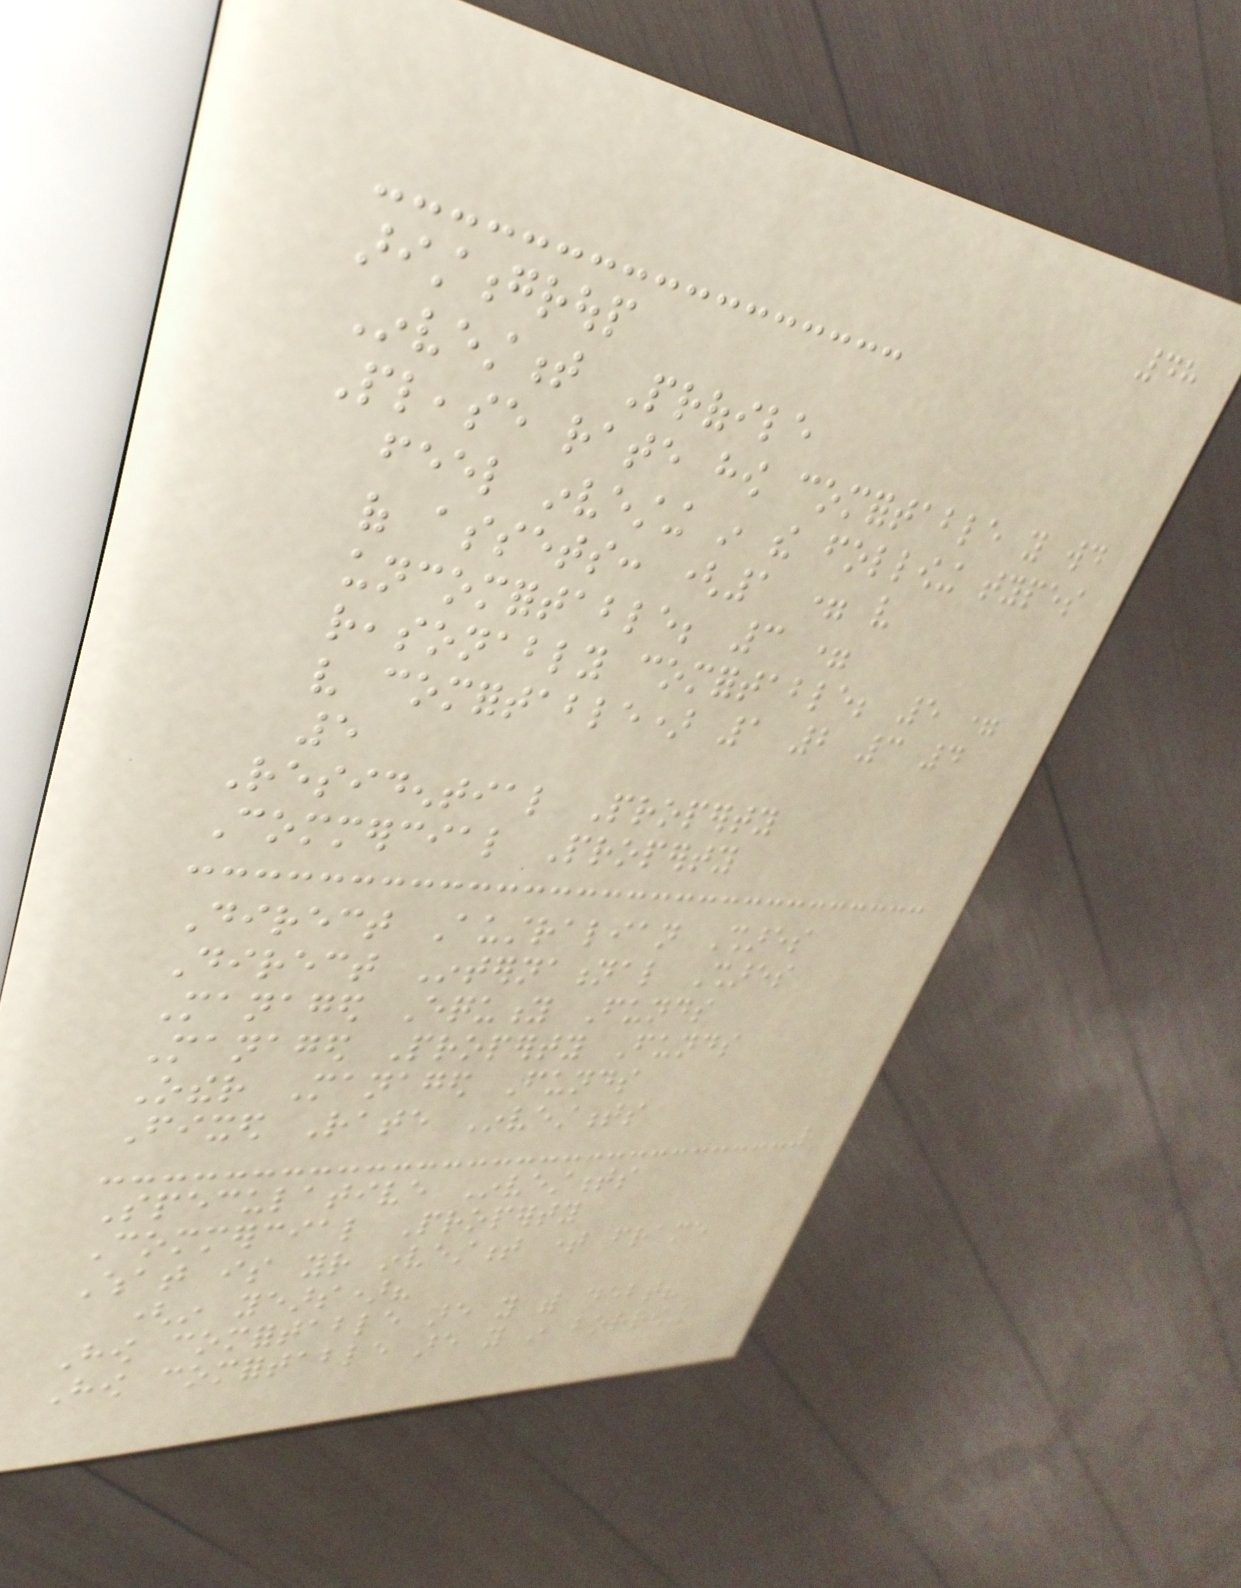48
aristongroup
Investment Profile
Please rate how comfortable you would
feel investing in the following types
of assets: (1 = very
uncomfortable; 3 =
reasonably comfortable; 5 =
very comfortable) 1 2 3 4
5
Residential Property
Commercial Property
Direct Australian Shares
Direct International Shares
Managed Equity Funds
Managed Property Funds
Other Managed Funds
Fixed Rate Investments
Speculative Investments
Commercial Property
What is your investment time frame
(in years)?
How comfortable are you with debt?
How comfortable are you in borrowing
